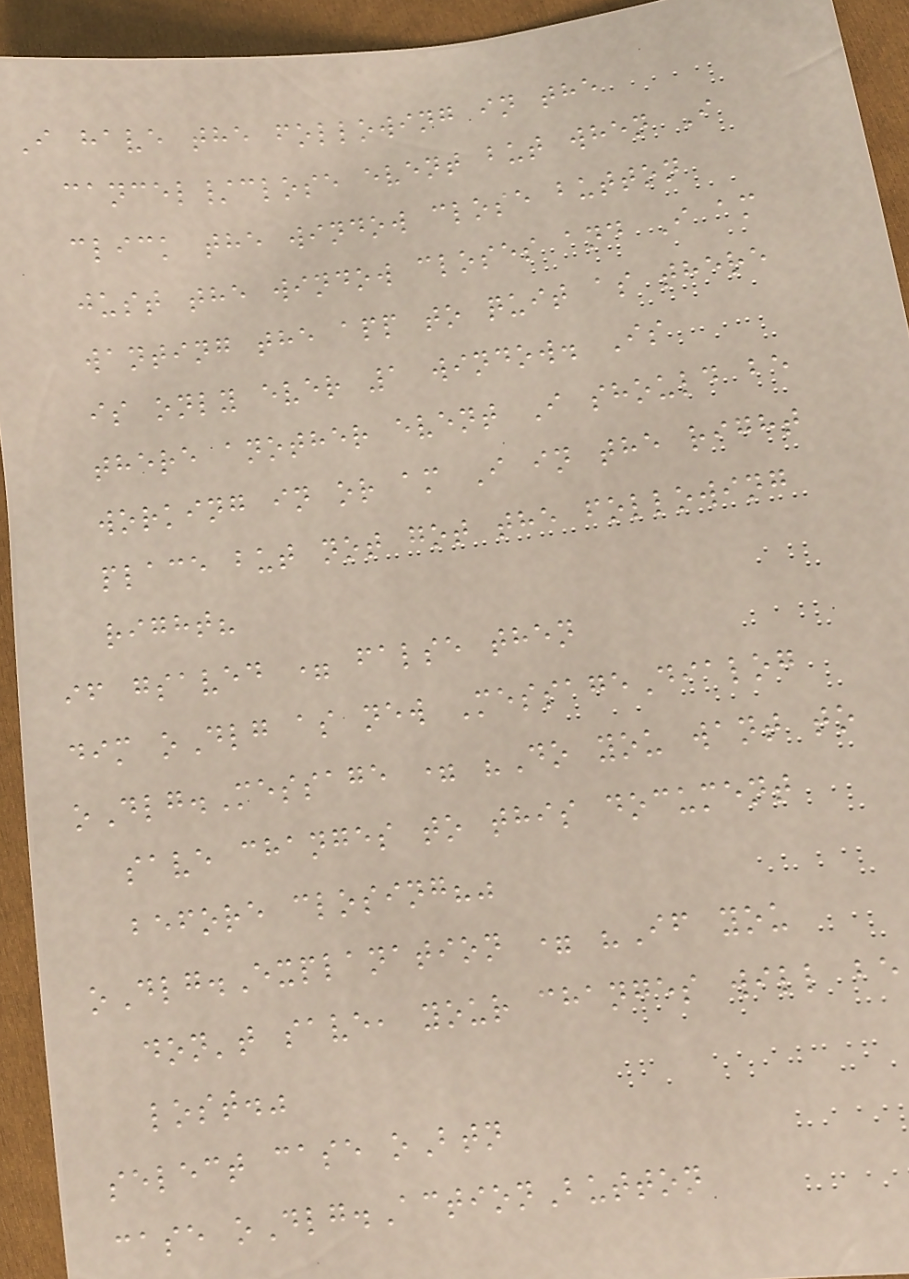I have the following in the
cancel/close event but when I
click the window close button
just the window closes and I am
wanting the app to quit as there
is only ever 1 window. Is
there another event I should be
working in or am I in the right
place but not got the following
right?
if gsaved = false then
dim oDlg as new MessageDialog
oDlg.Message = "Do you want to
save changes to this document
before closing?"
oDlg.Explanation = "If you
don't save, your changes will be
lost."
select case oBtn
case oDlg.ActionButton
